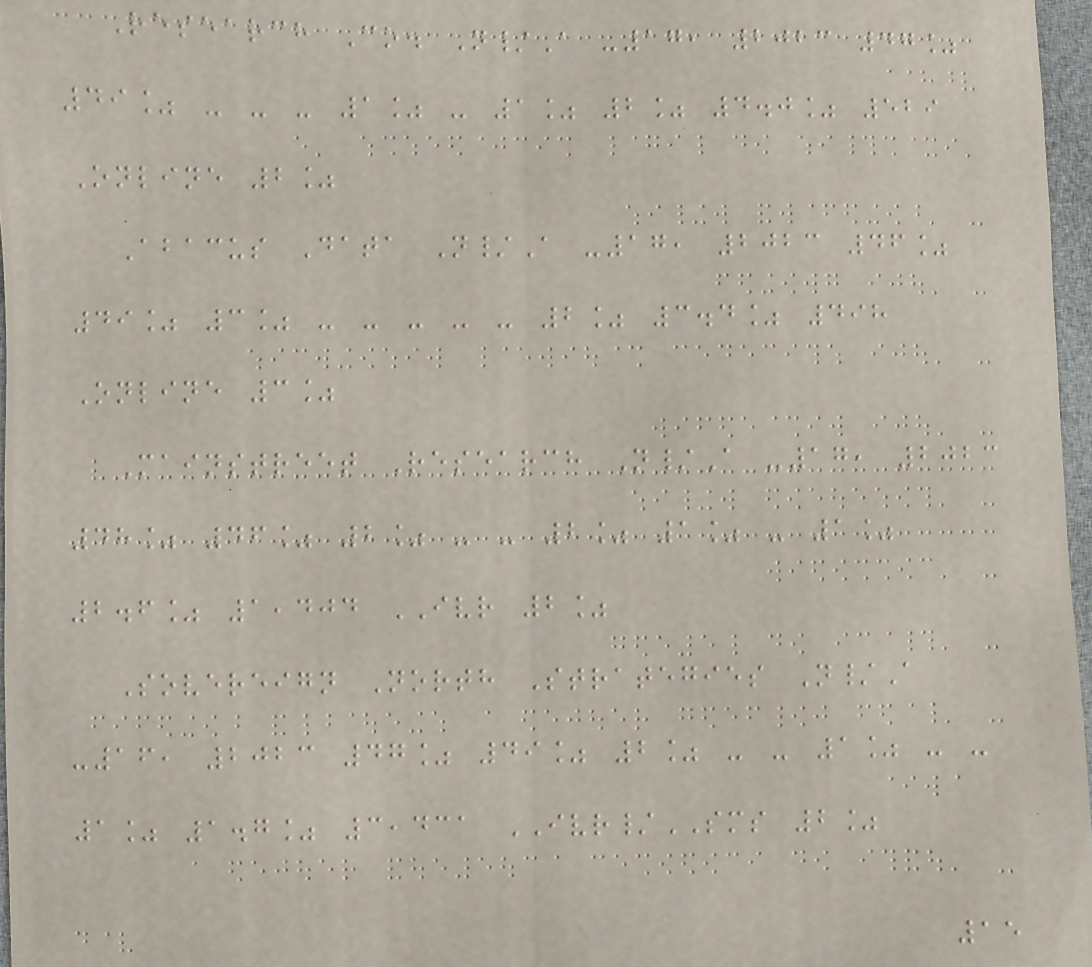Research Co. N/A -17, 2023 47%
49% - - - 1% - 1% 2% 4.0% 529
Online 2%
Abacus Data N/A -17, 2023 46%
49% 3% - - - - - 2% 3.4% 498
Online 3%
Mainstreet Research N/A -17, 2023
48% 46% 2% - - 2% 1% - 1%
2.6% 1,404 IVR 2%
Sovereign North Strategies N/A
-16, 2023 47% 49% 2% - - 1% - -
1% 1.7% 3,431 IVR/SMS 2%
15
